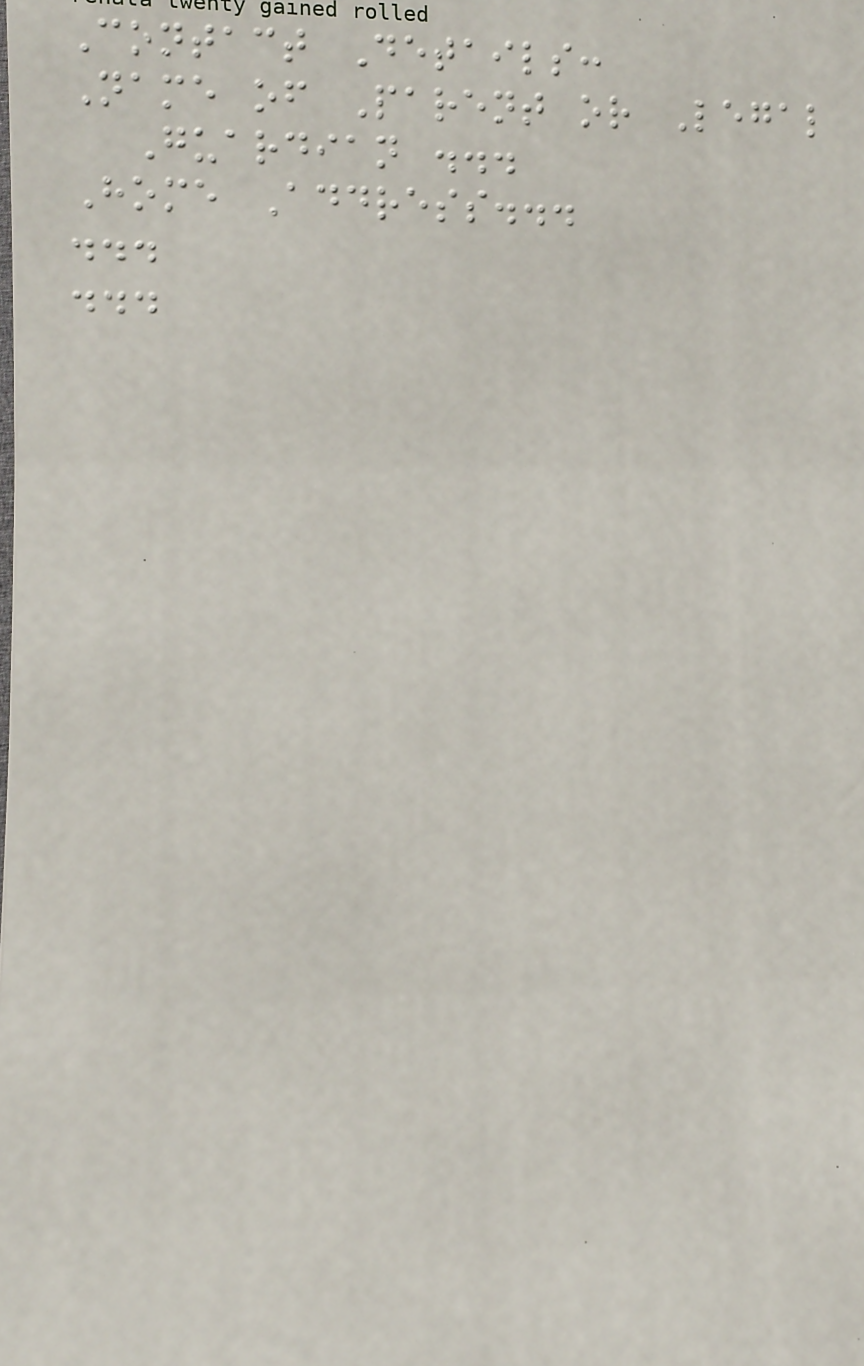Contact Details:
Name of Parent or Legal
Guardian ...
Home Address...
...
...
